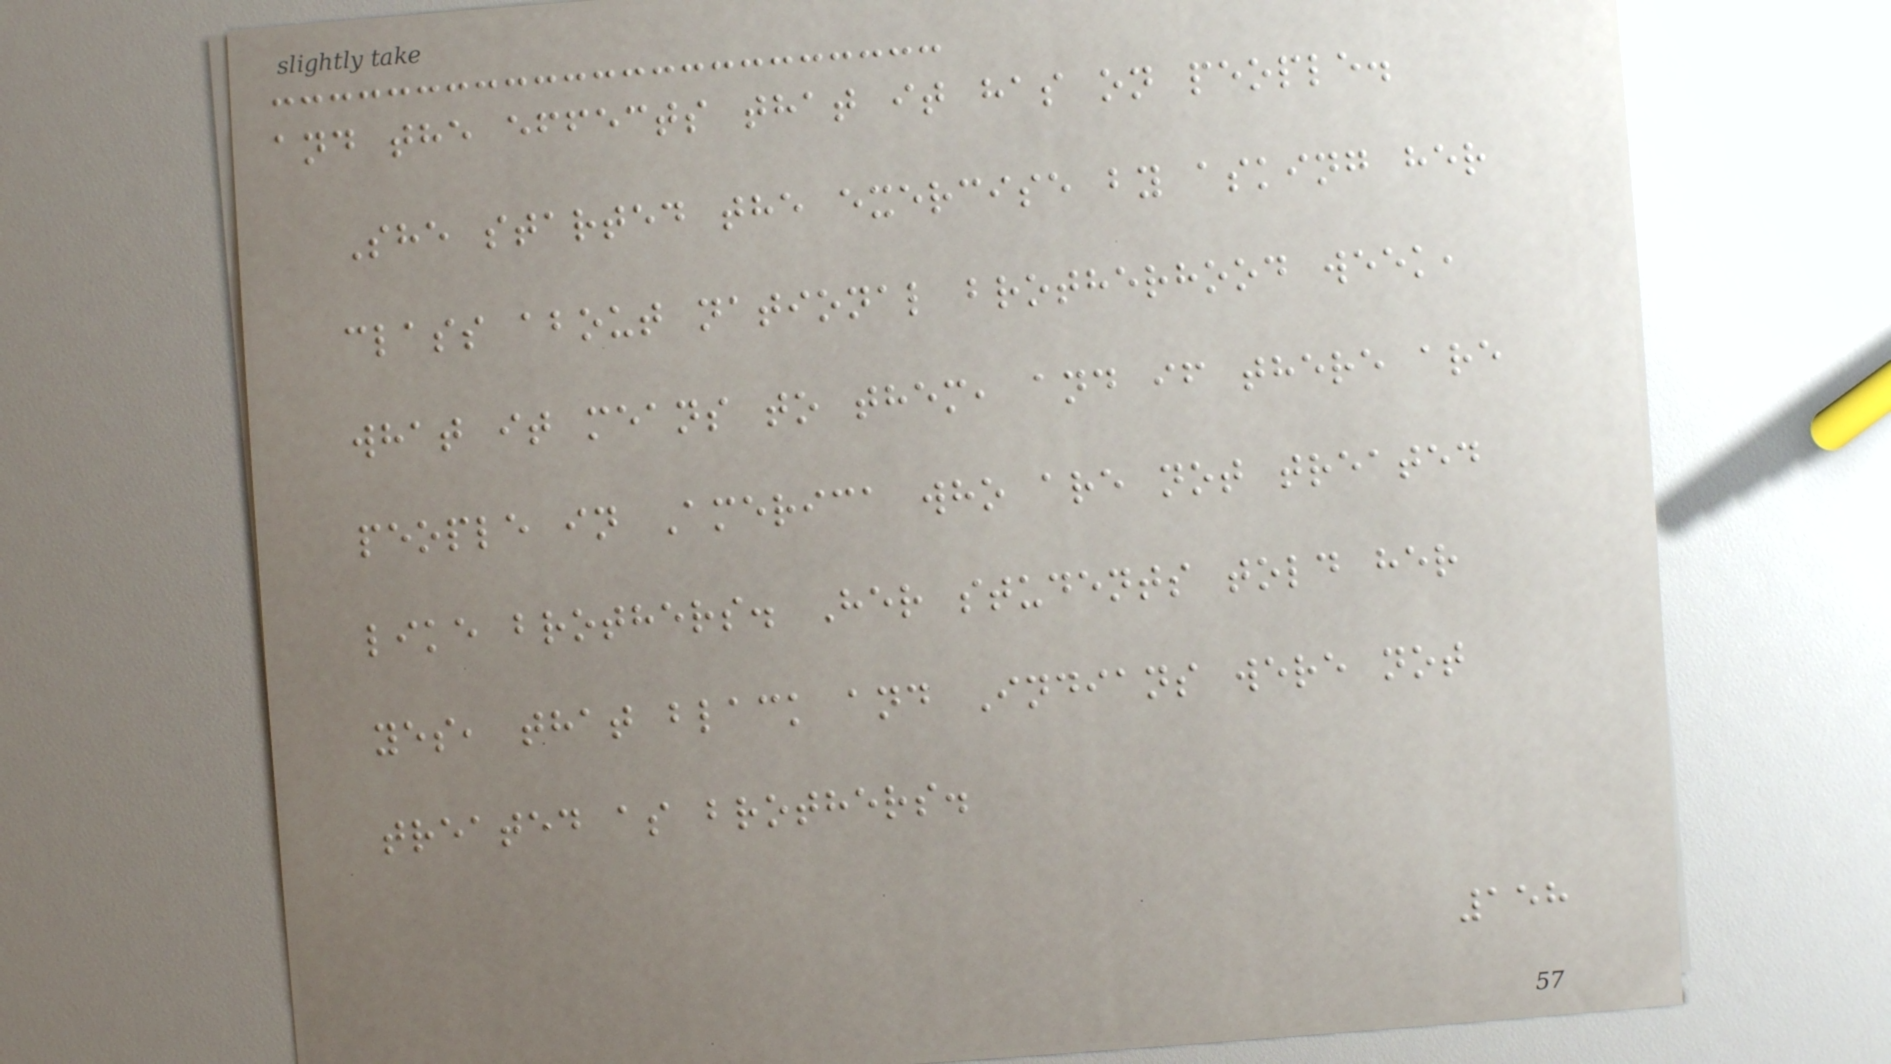and the effects that it has on people.
She started the exercise by asking her
class about national brotherhood week,
what it means to them, and if there are
people in America who are not treated
like brothers. Her students told her
yes, that black and Indians were not
treated as brothers.
158
